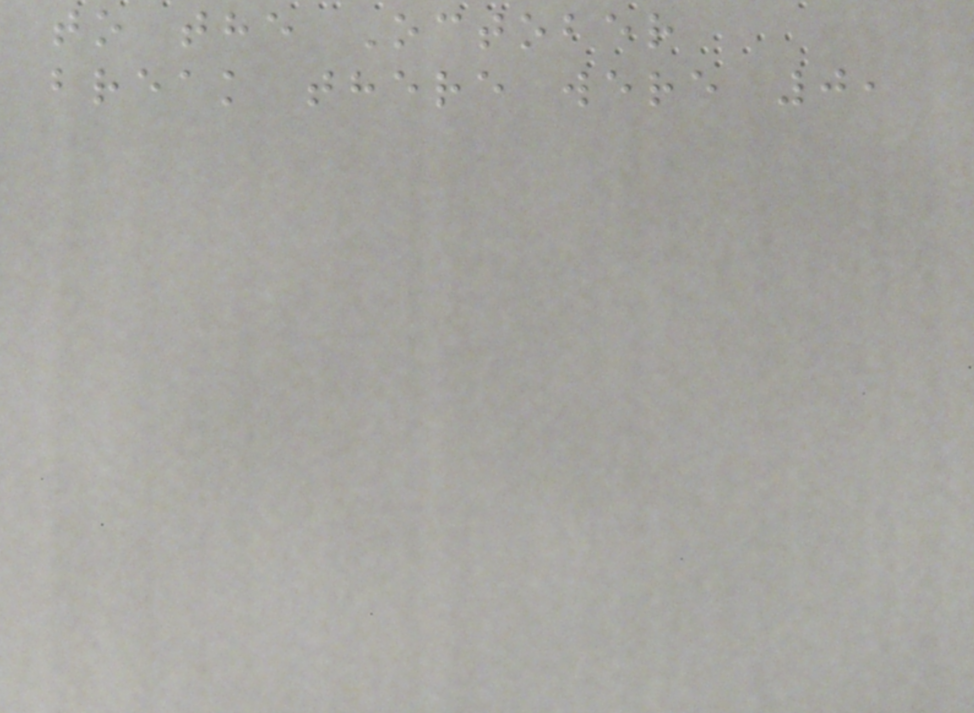to the October
break there were 0,
